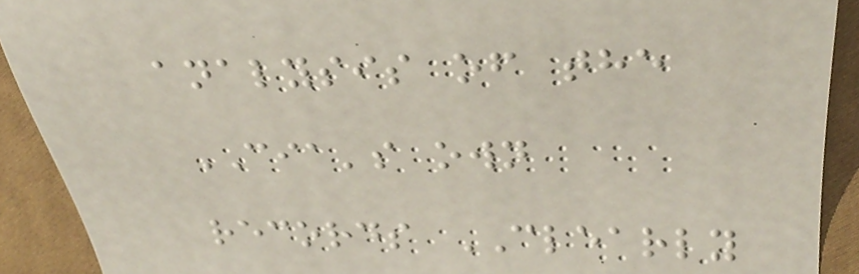analysis of the
CIA's own
records CLEARLY
